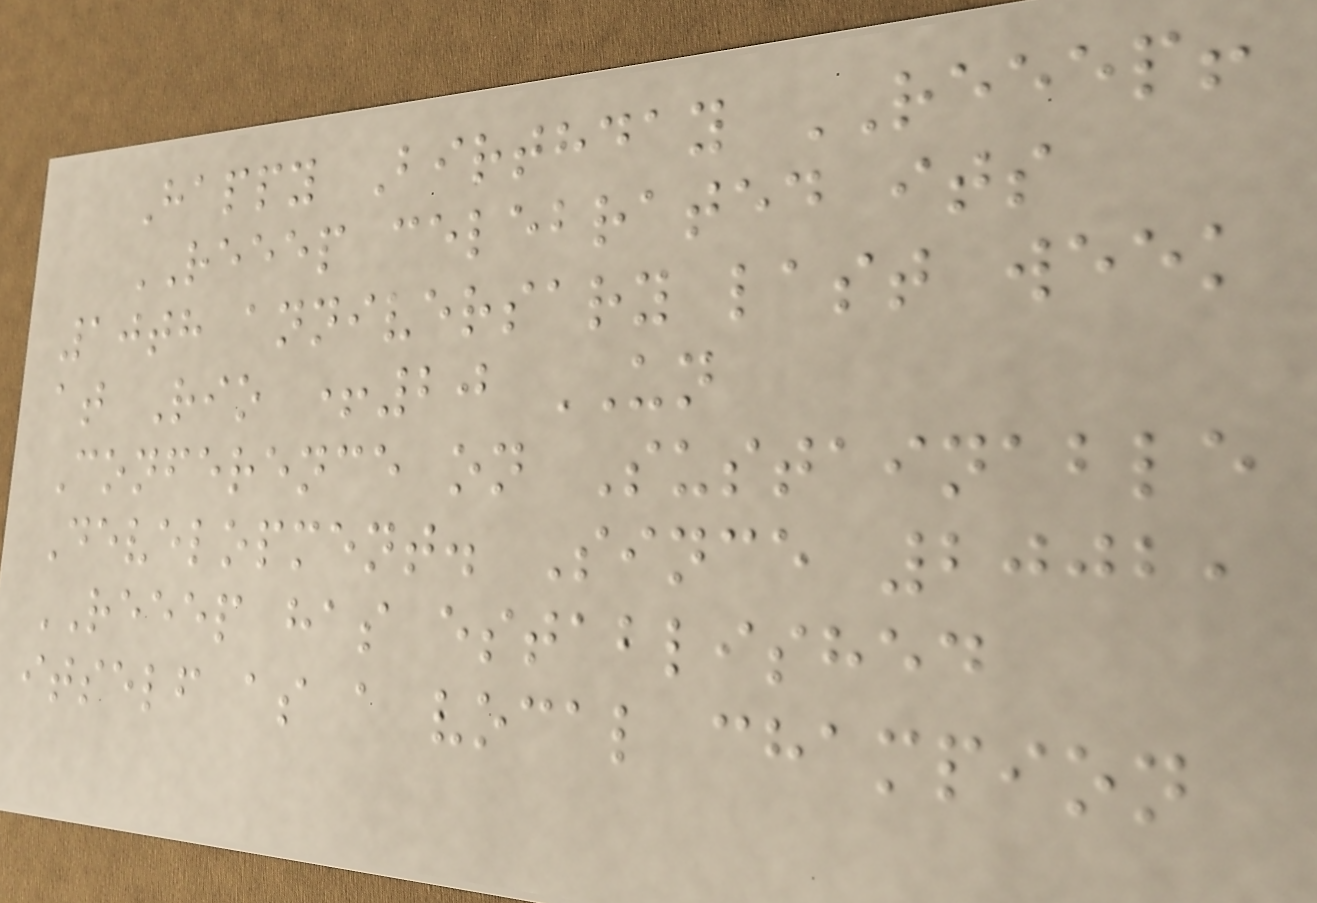Happy Birthday REEEP!
REEEP celebrated its
10th anniversary last week
at Rio +20 UN
Conference on Sustainable
Development. Since 2002,
REEEP has established
itself as a vocal champion
